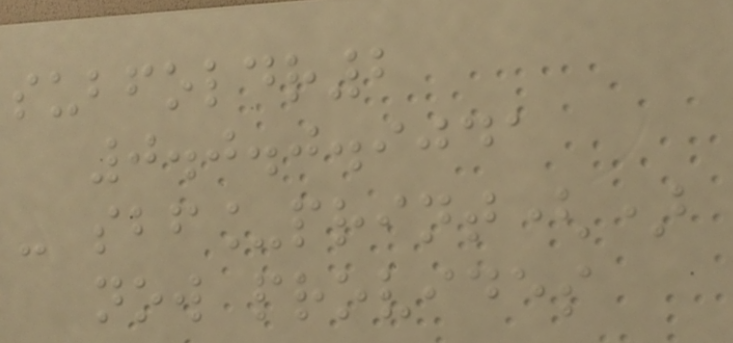subfoldr2
0.0.0.9041
- sbf_print()
now provides
